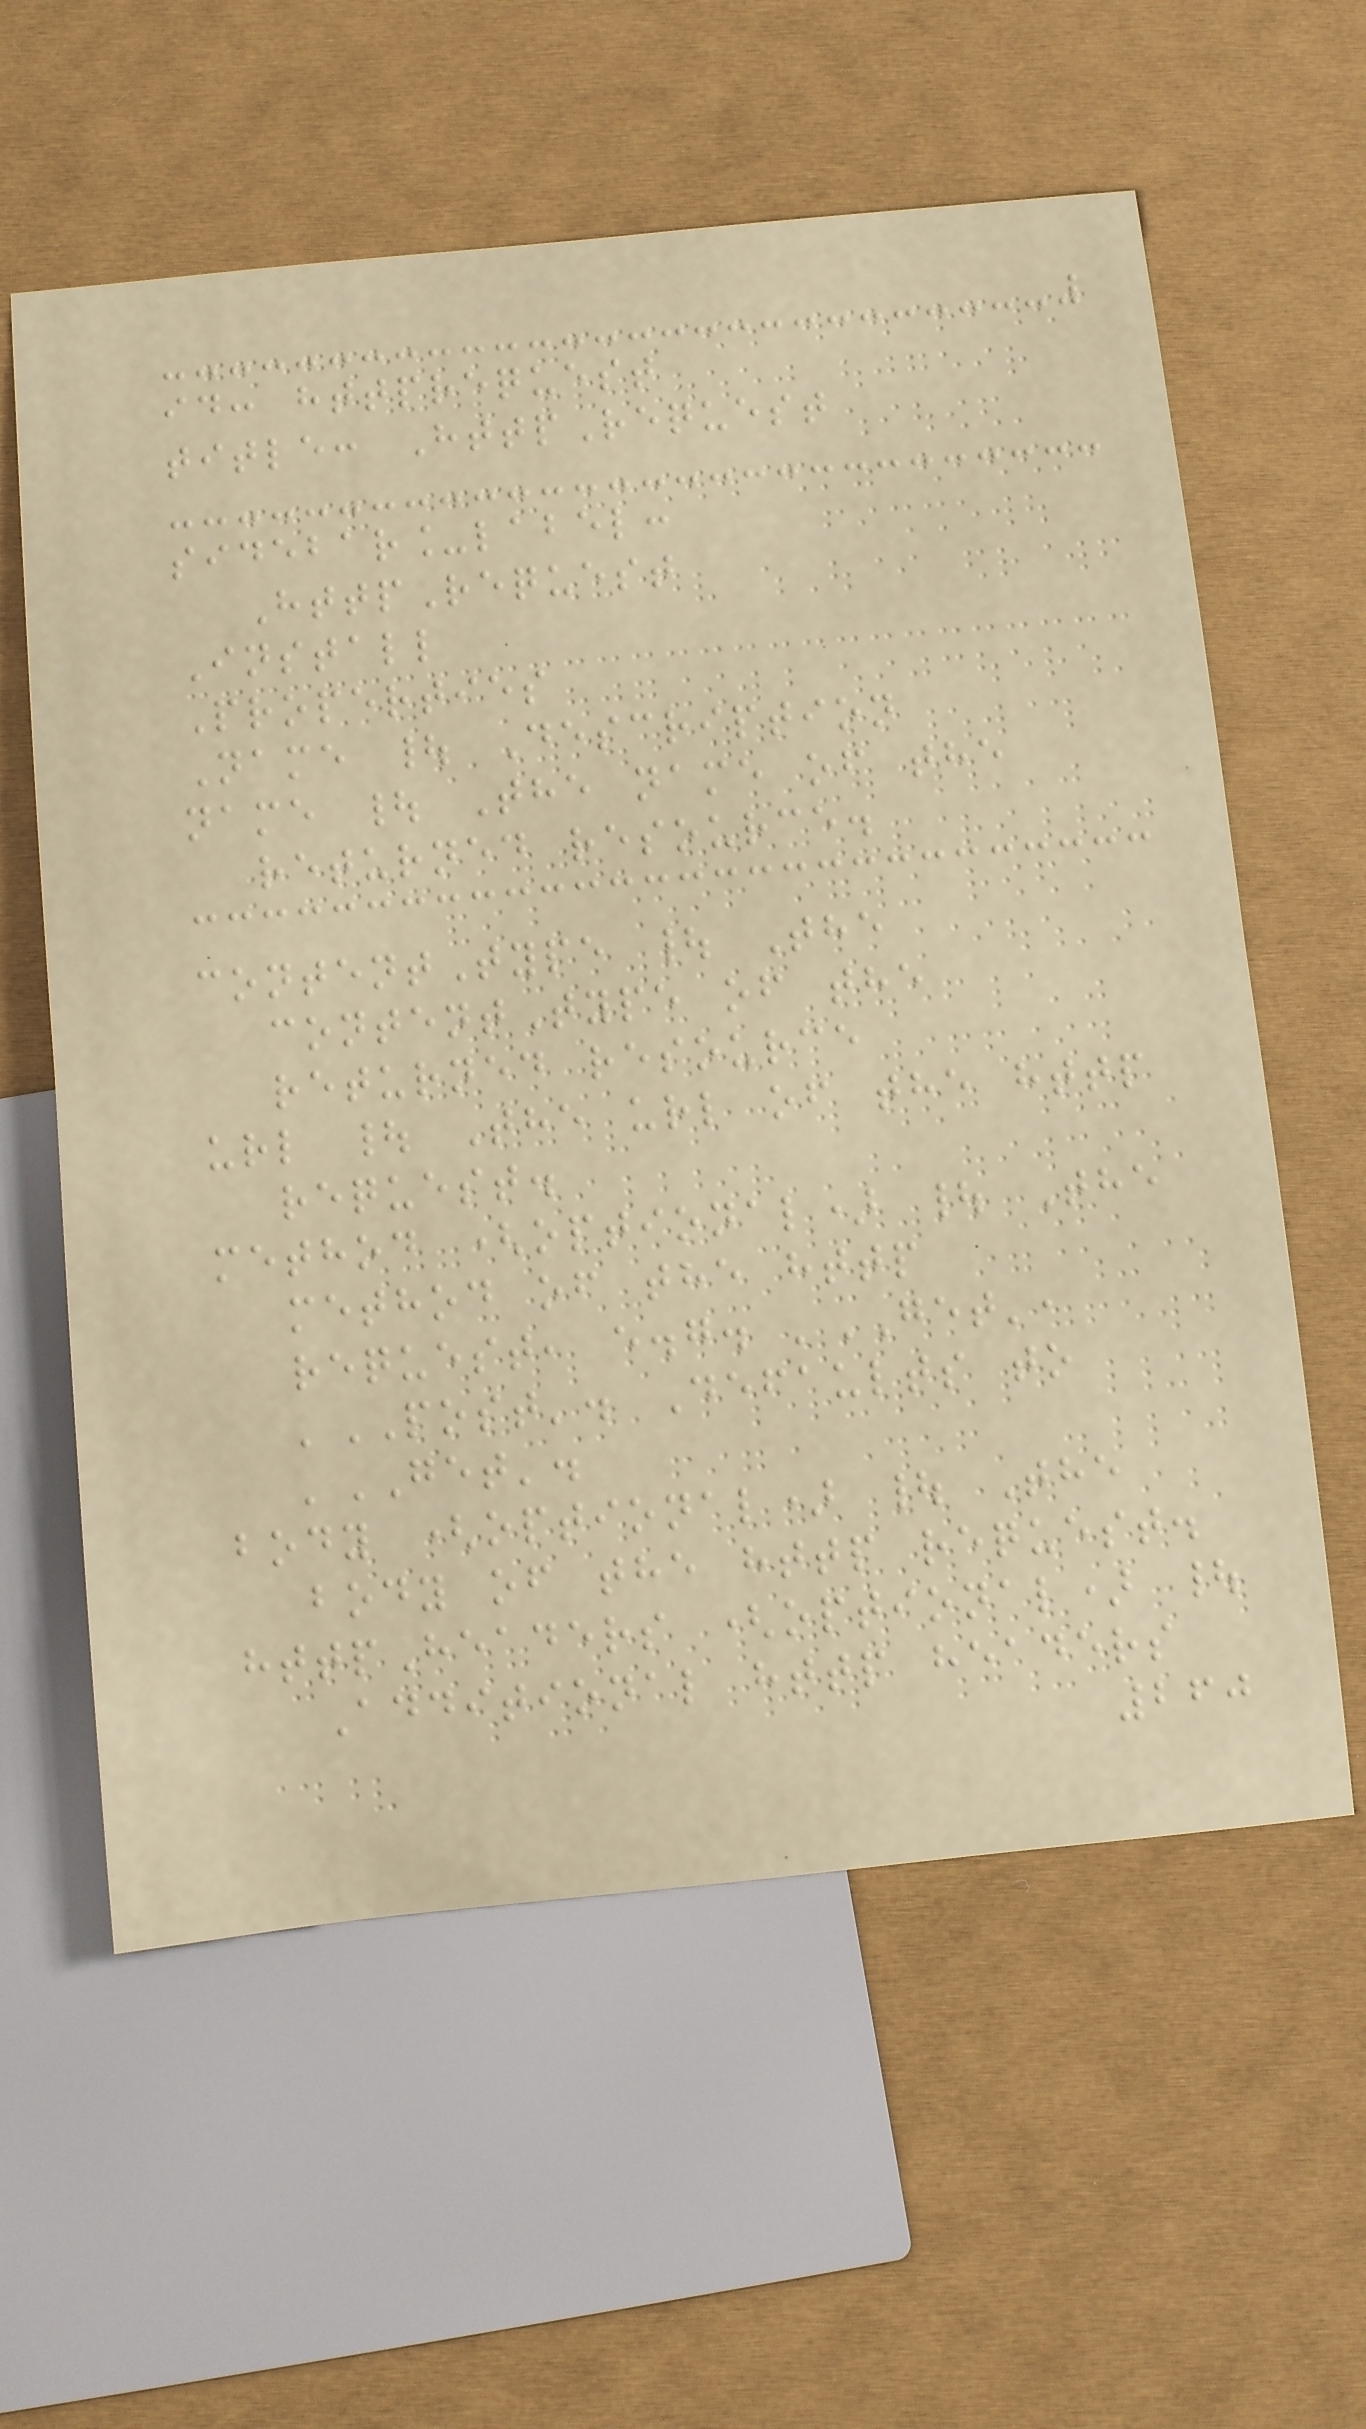id: httprequest
title: HttpRequest
sidebar_label:
HttpRequest
Install
Properties
Name | Description
name | The name of the
returned resource.
contentType | The
contentType of the
returned resource
url | The url of the http
request.
method (optional) | The
method of the http
request, e.g. 'GET',
'POST'. Defaults to
'GET'.
body (optional) | The
body of the http request.
httpHeaders (optional) |
Additional http headers
260
